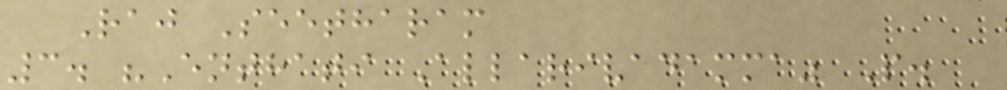Raj Seetharam
3. "Enthati Allarivadamma" P.
